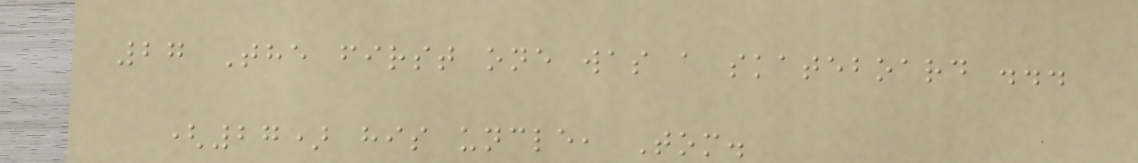27 The first one was a skateboard ...
(27) his uncle, Tom.
